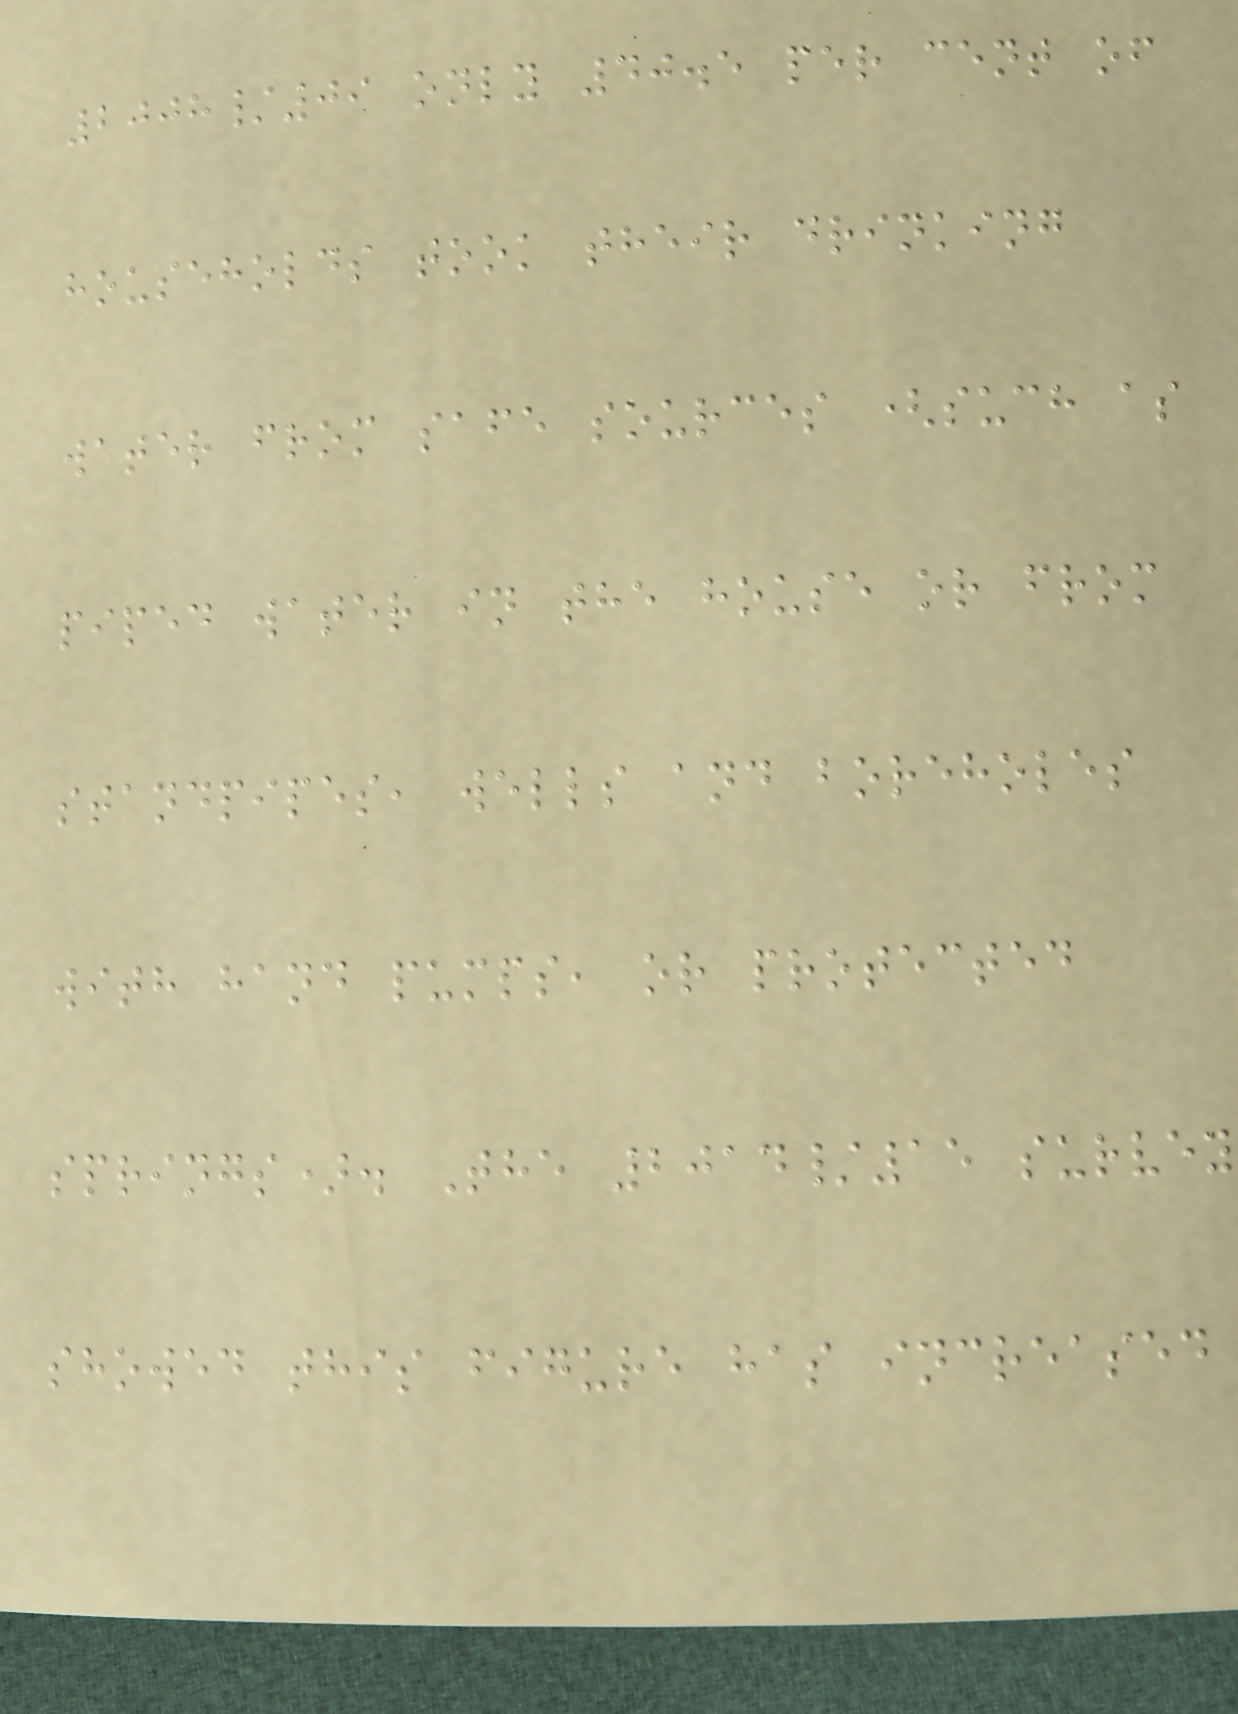2008/09 only 40.5 per cent of
households took their drinking
water from safe sources (such as
piped water in the house or from
standpipes, wells and boreholes
with hand pumps, or protected
springs). The 2014/15 survey
showed this figure has increased
